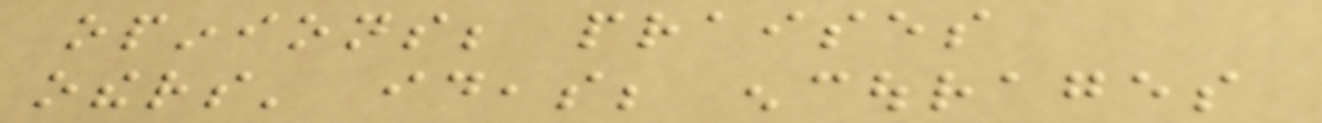opinions; praises
others' ideas; encourages
